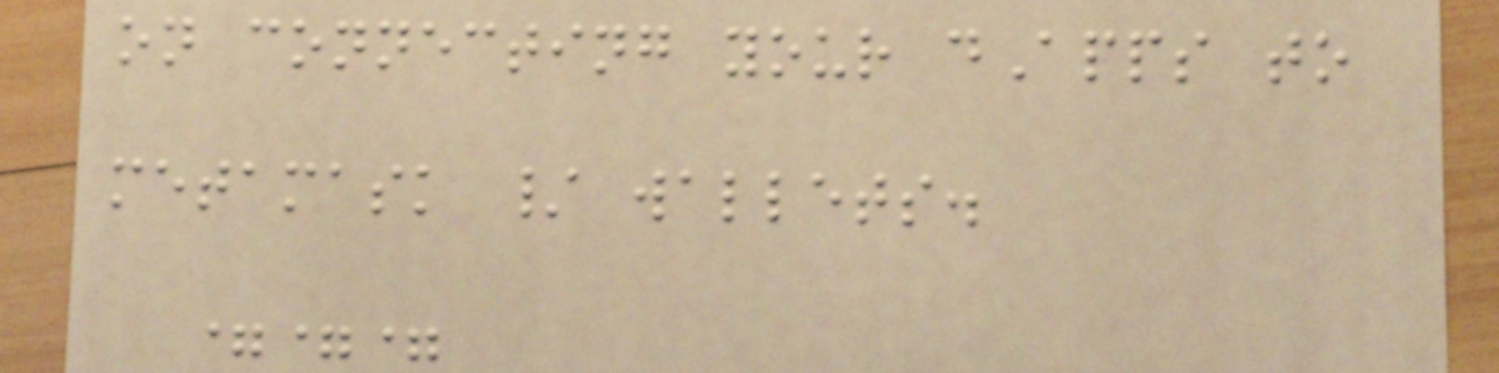on connecting your dApps to
metamask / wallets.
===
